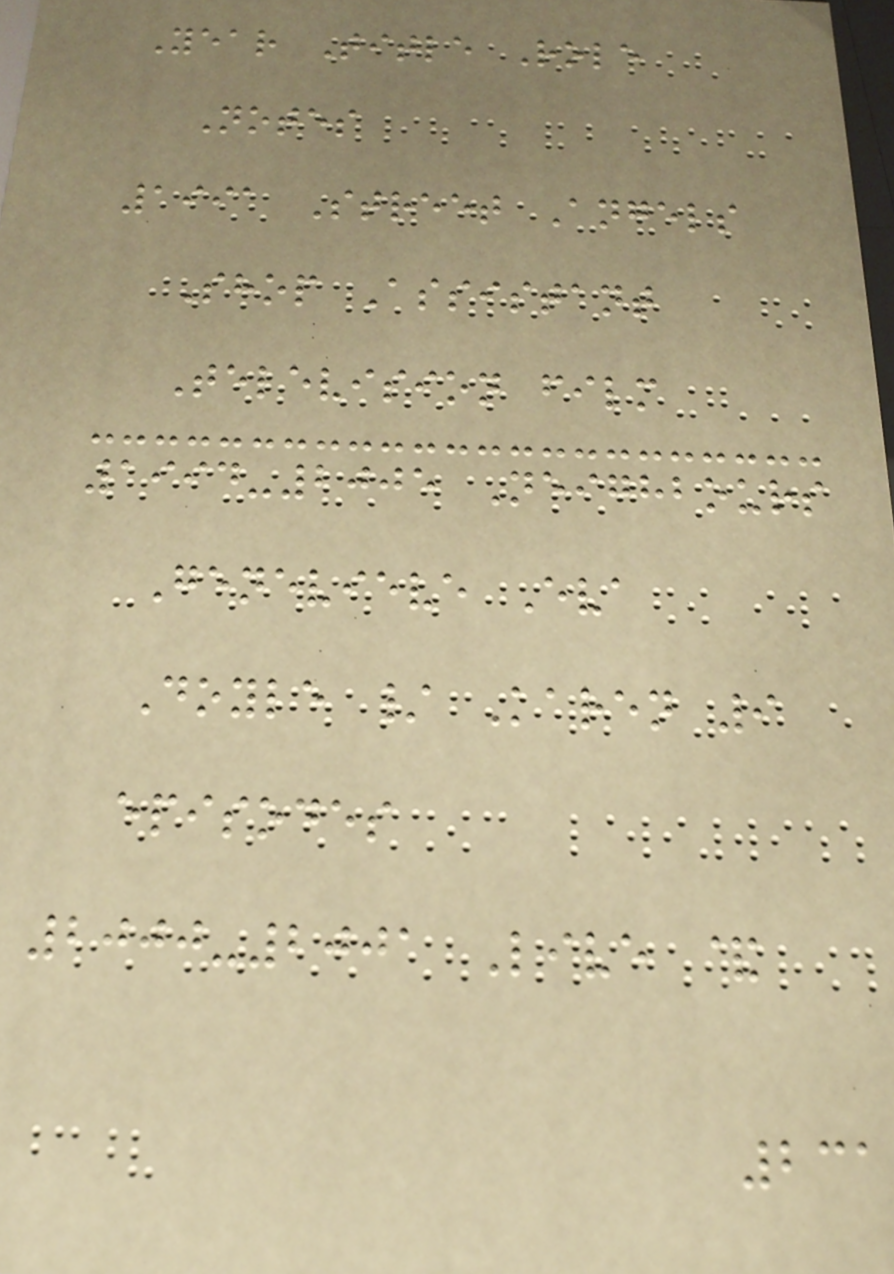Year Title Role
Notes
1991 Street Angels
Shop Assistant
Television film
1994-2005 Neighbours
Genevieve Eva
Doyle / Karen 9
episodes
2000-2001 Live &
231
